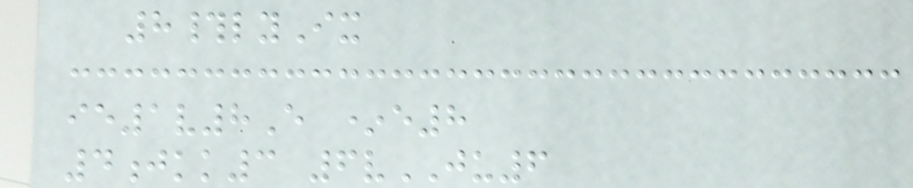8#lyIx
ie1v8E *e8
4jkk3 6vJU6
